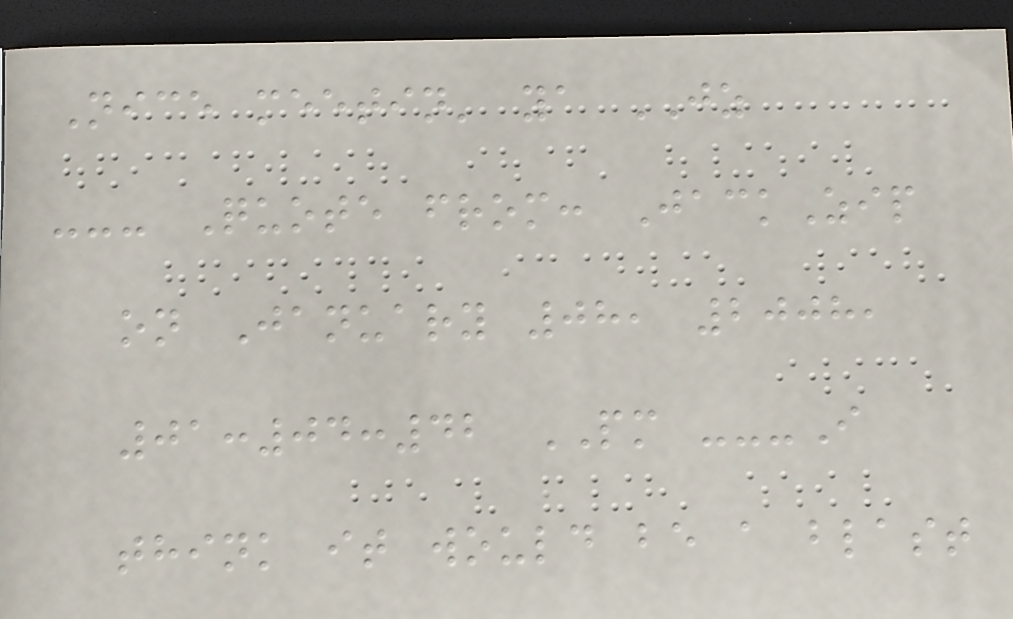Nice meetin' ya JZ
--- Quote from: JackZip
on January 08, 2008,
01:04:42 PM ---I
think it would be a blast
